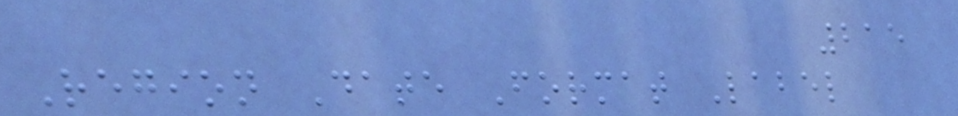215
Region Date Format Label
